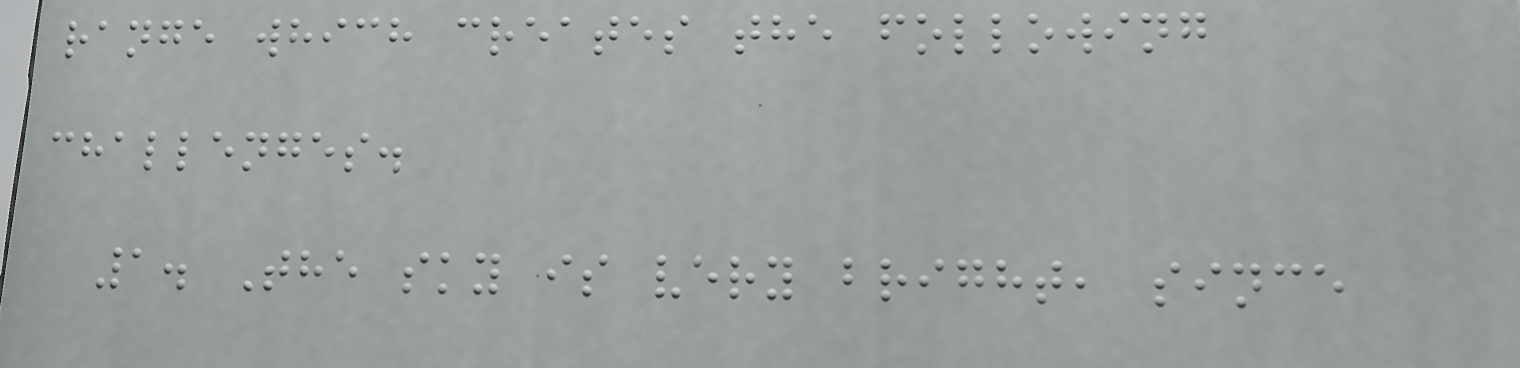range which creates the following
challenges.
1. The sky is very bright, since
